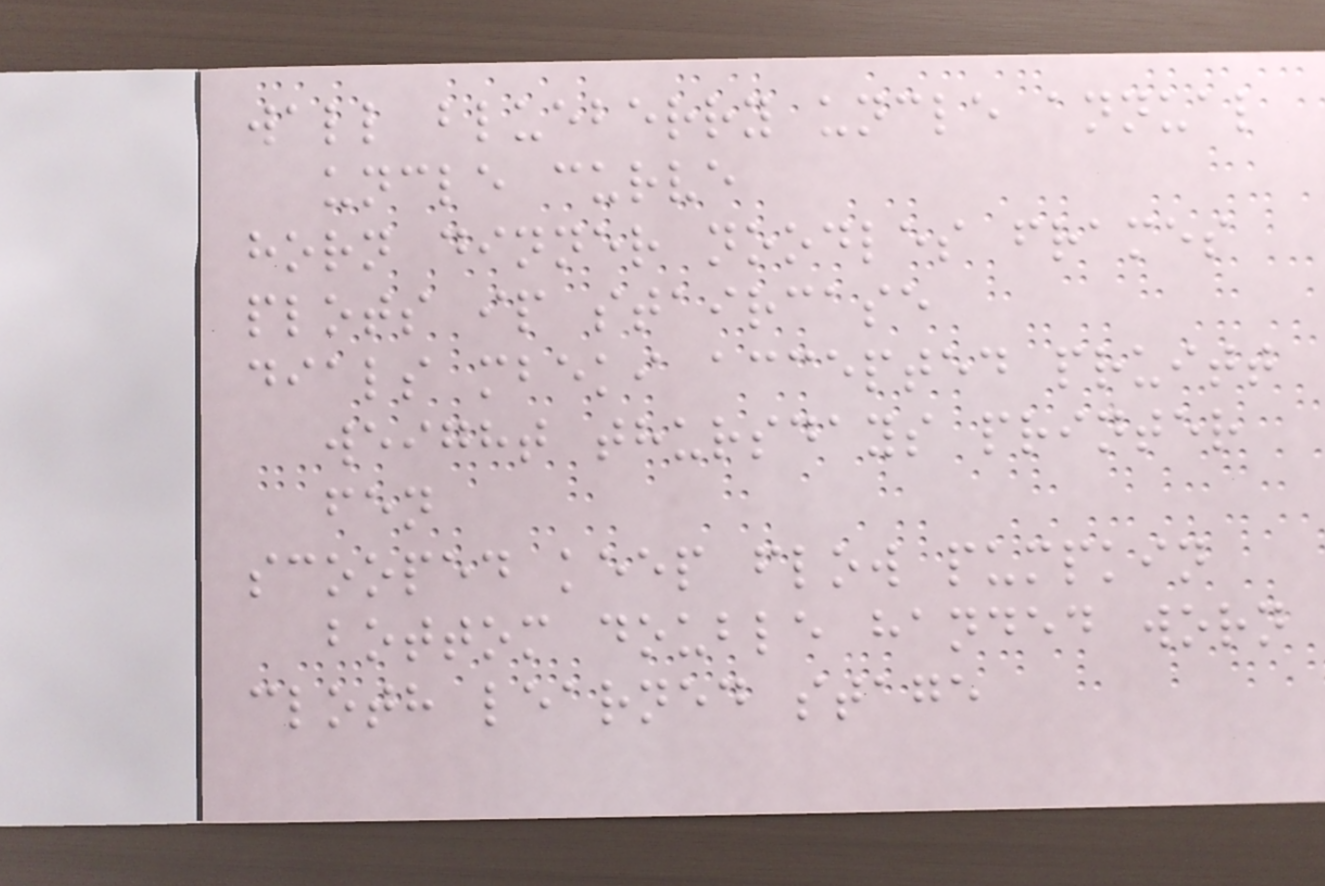wall blueberry uncle annual
uncle curve
horn dinner noodles frames
plots ip staircase
dials mbeki accepted pruitt
weight thursdays printer
fen
scooped keep flow pumpkin
bottom double handed worn
cloth learned stage
